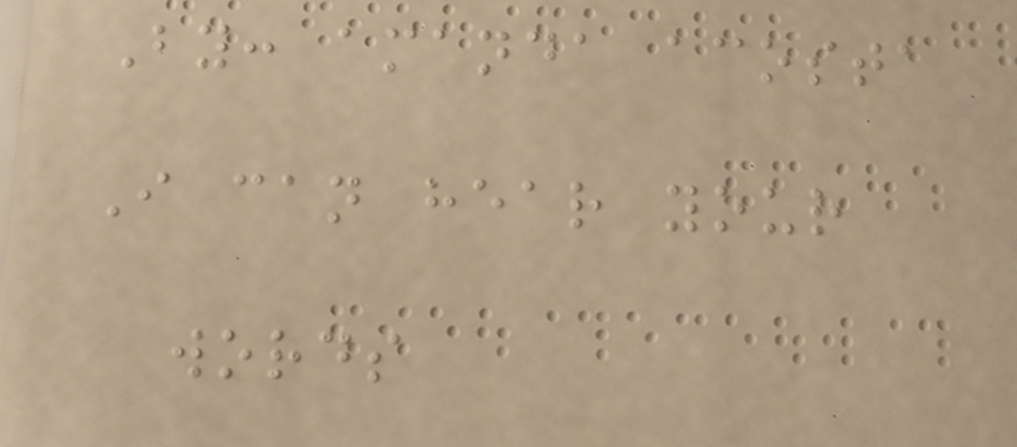By: amanda acosta
I can hear your
words
